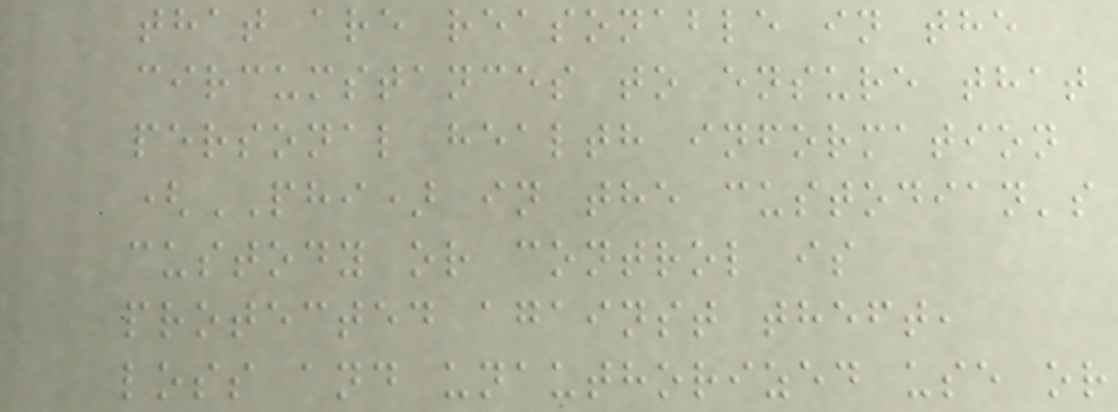that are reasonable in the
circumstances to ensure that
personal health information
(PHI) in the custodian's
custody or control is
protected against theft,
loss and unauthorized use or
